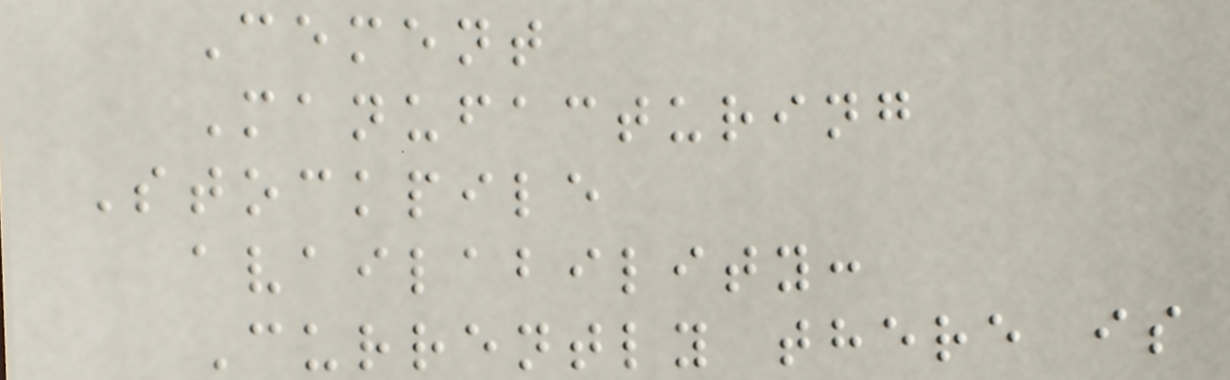Cement
Manufacturing
Stockpile
availability:
Currently there is
